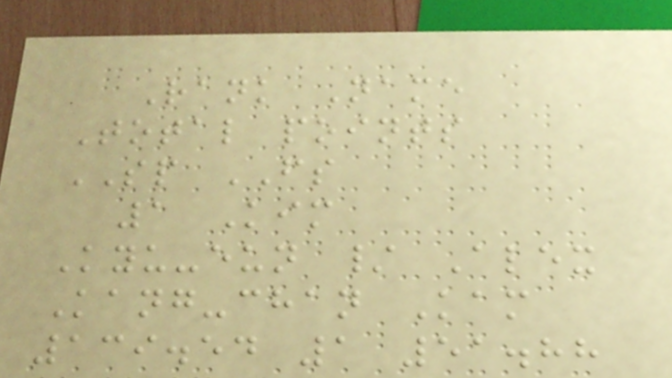Rank Name
Total points
SP FS
1 Kim
Kyu-eun / Alex
Kang-chan Kam
139.54 1 51.88
